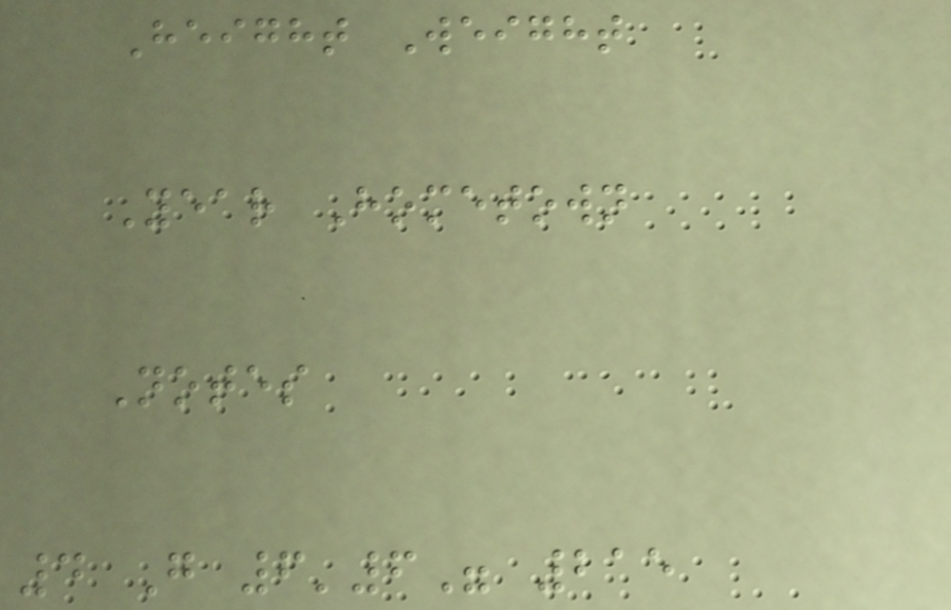Height Weight
Year Hometown
Notes
4 G 6'6" 215
